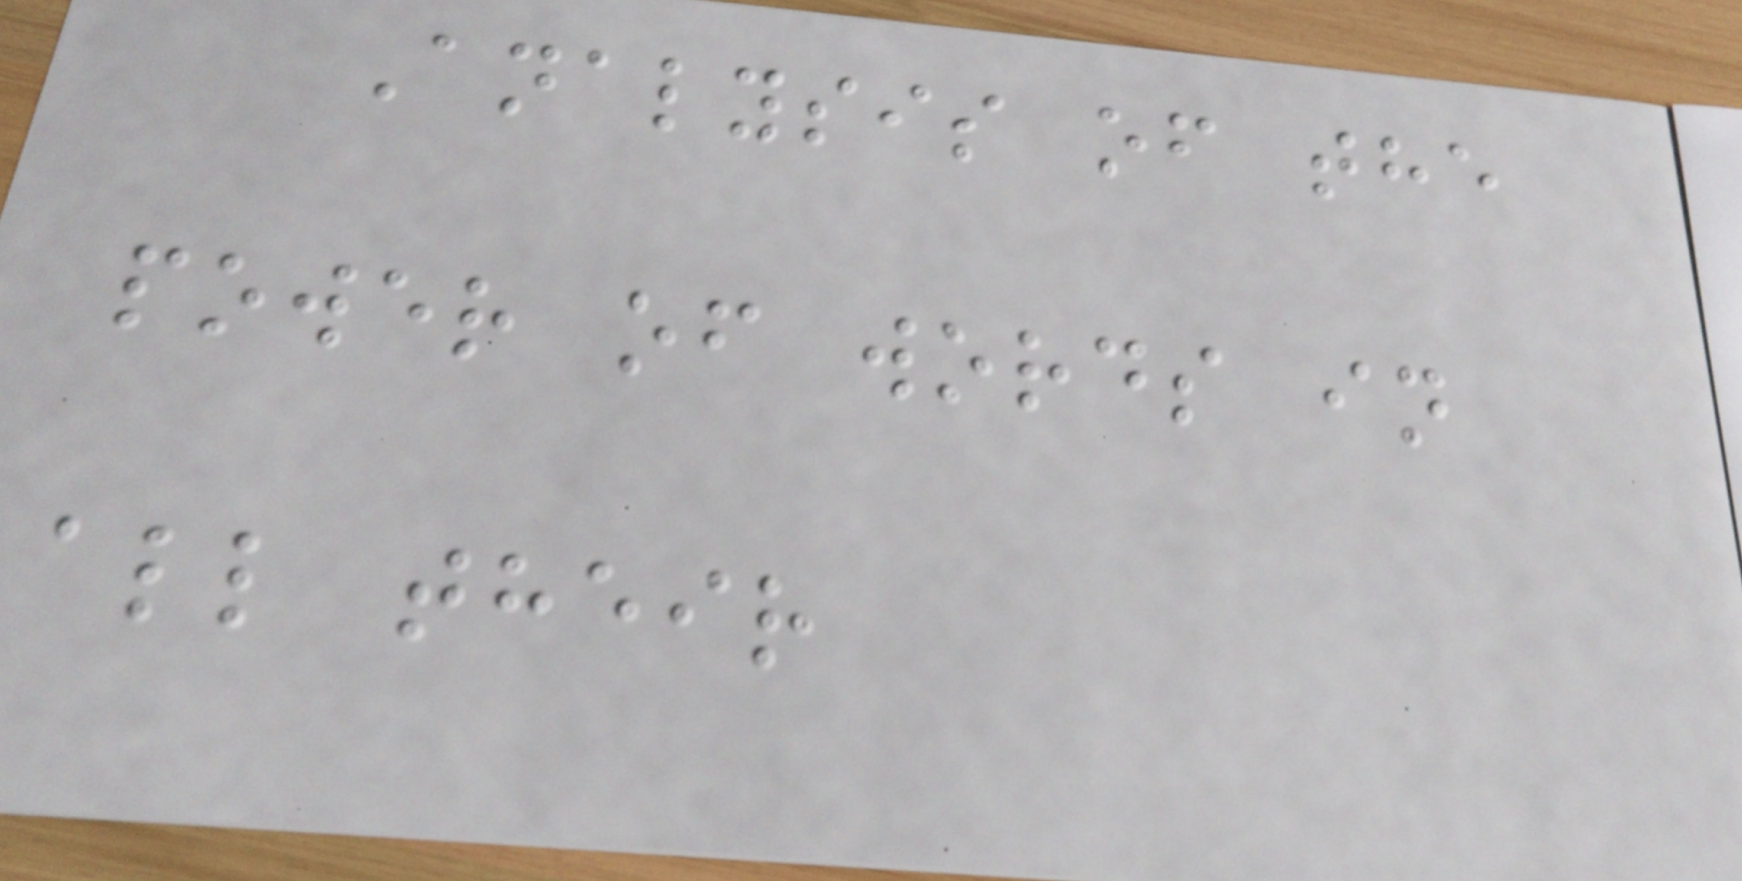Analysis of the
power of words in
all their
